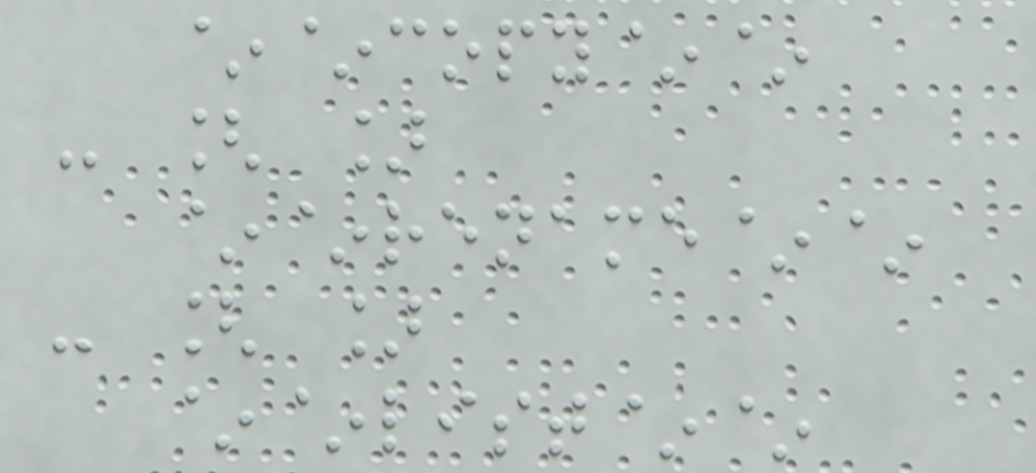~~copy~~
- [ ]
~~rename~~
- [ ]
~~list~~
